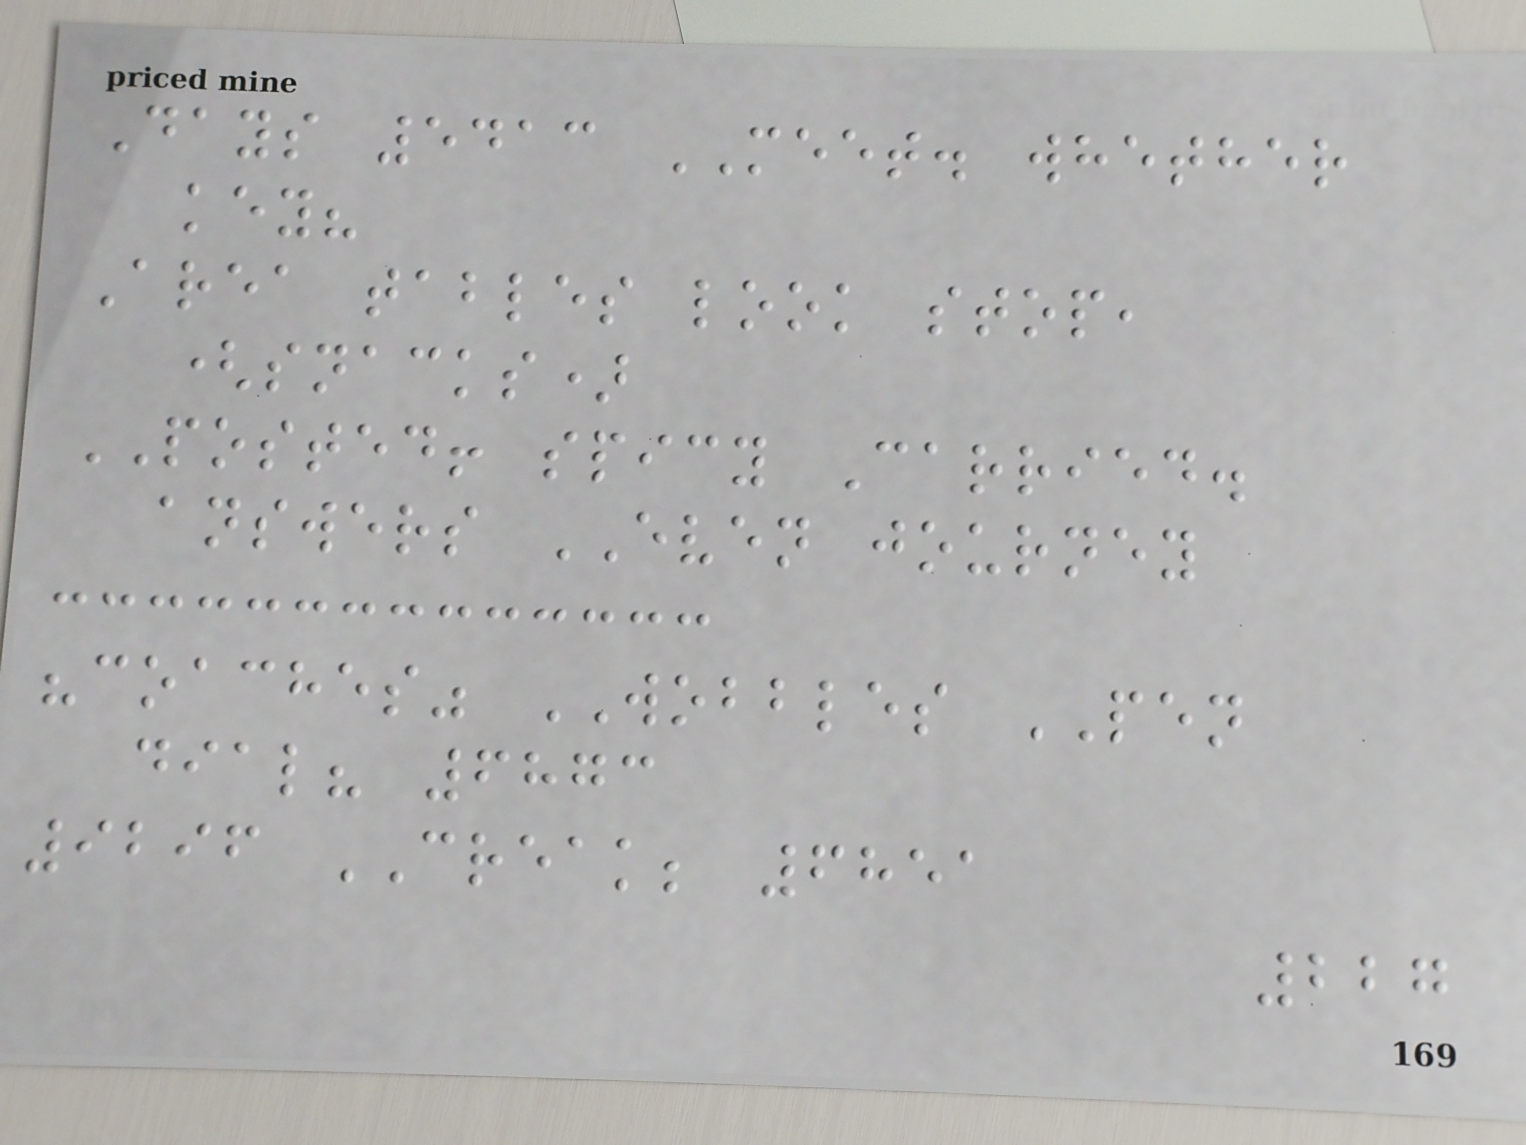Days 5413 MEET. whether
key?
Area tables look stop,
(snacks)
POSTED! spicy Carried.
answers EVEN journey
"coaches" WOBBLES PEN
dial? 6873
9296 CREAK; 6851
227
